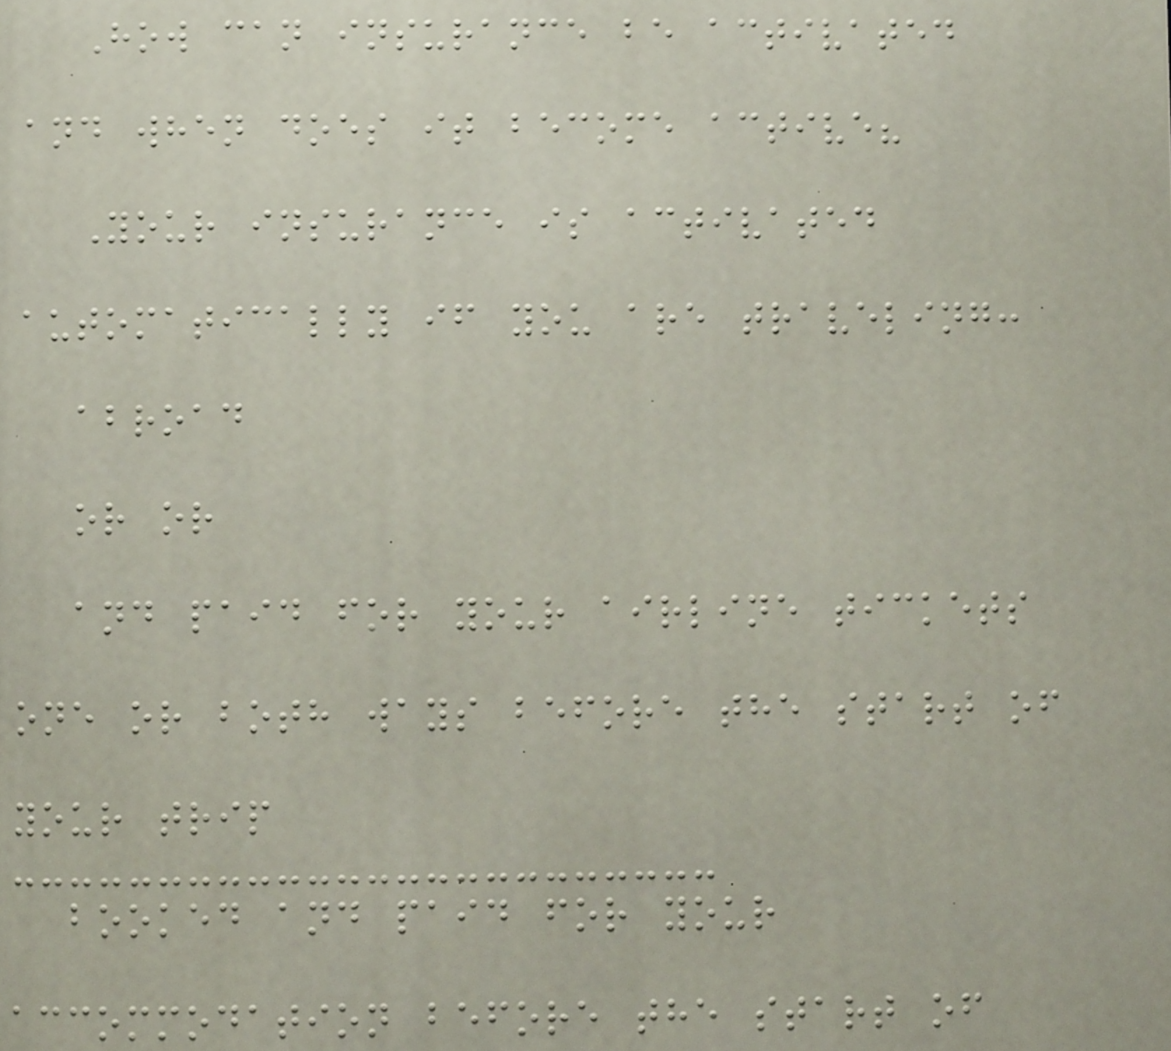How can insurance be activated
and when does it become active?
Your insurance is activated
automatically if you are traveling:
abroad
or or
and paid for your airline tickets
one or both ways before the start of
your trip
booked and paid for your
accommodation before the start of
